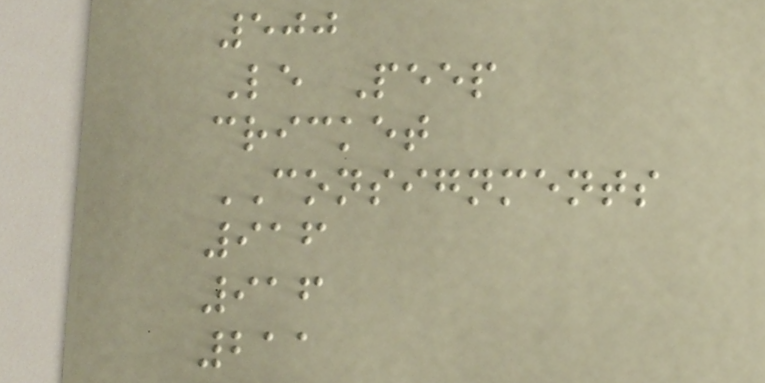500
Le Peep
cricket
CONSIGNMENTS
916
916
211
